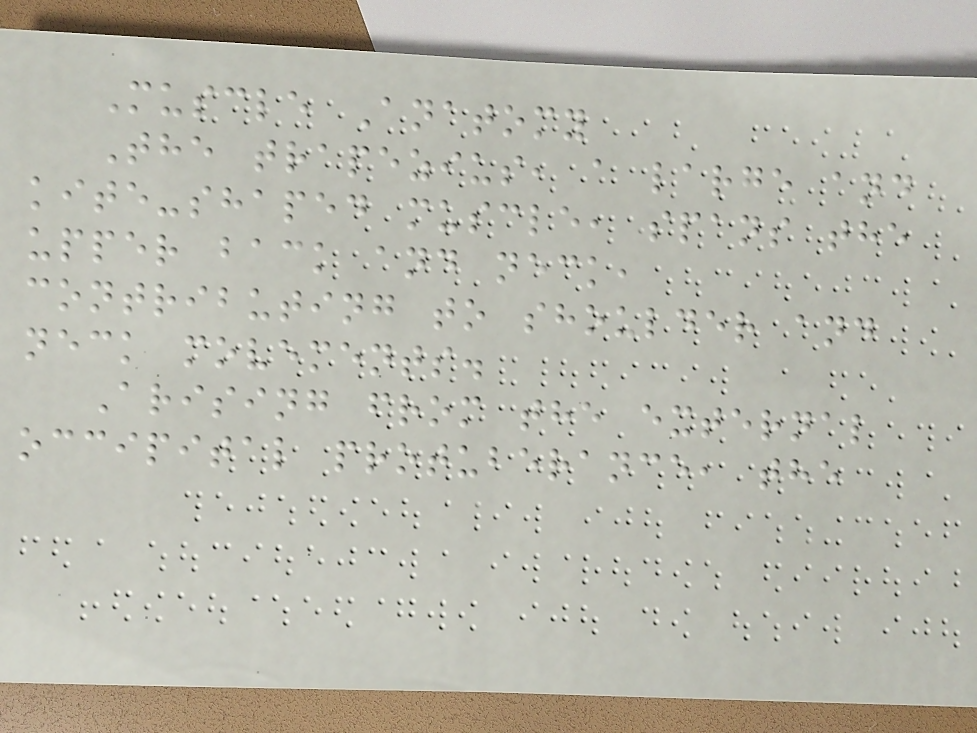Muscle Anatomy
The trapezius, a large and
kite-shaped muscle, spans the
upper back and neck,
contributing to shoulder and
neck movements.
Arising from the external
occipital protuberance, the
